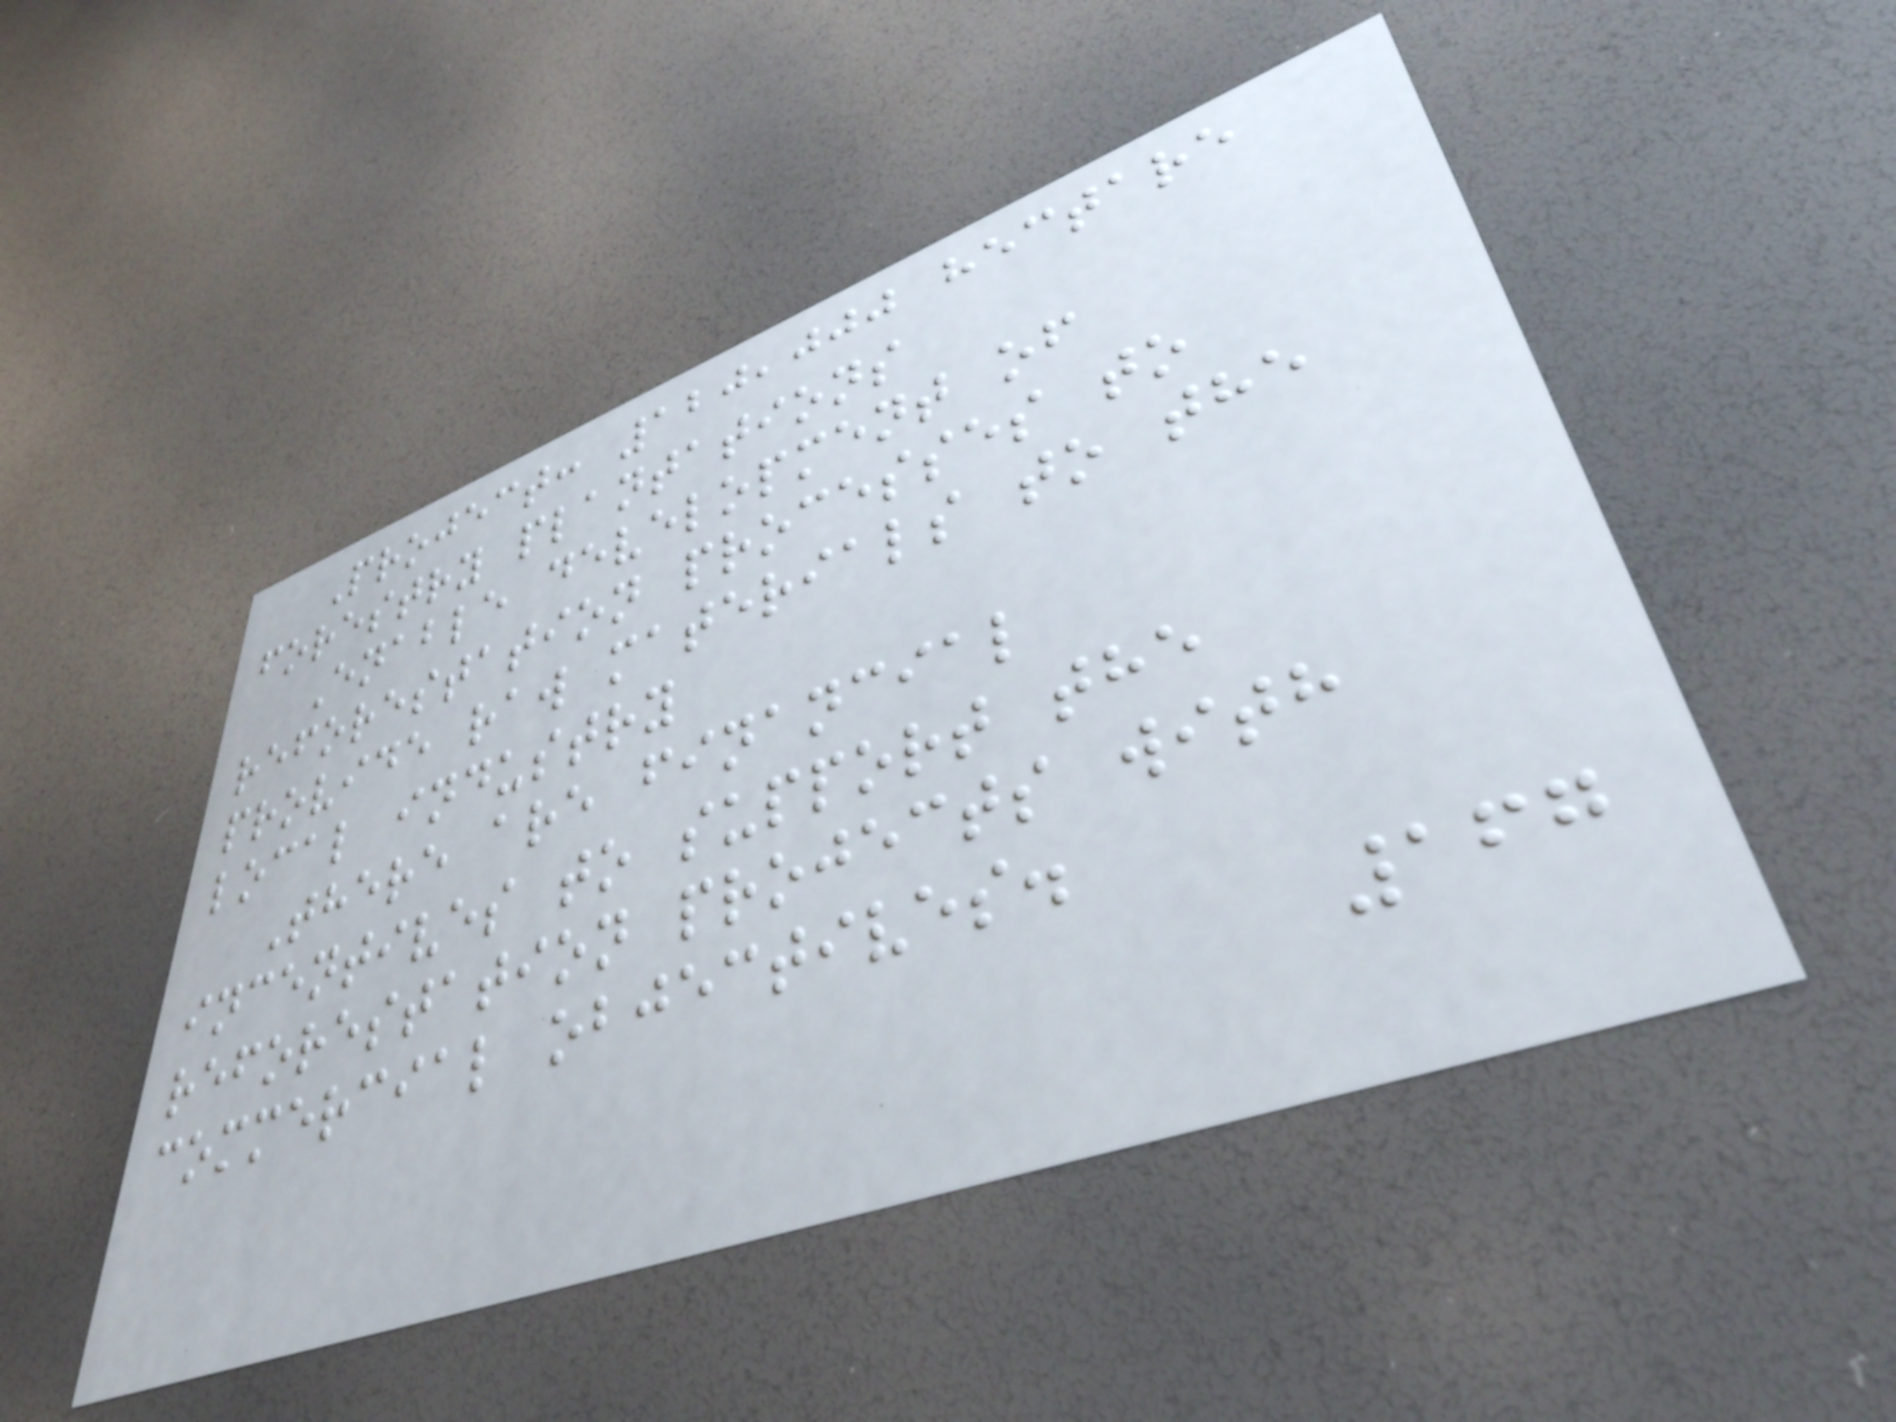Project: 120,000 hectare
forestry plantations
Enable development of
reforestation processes to
provide raw materials to the
local industry
There are financial
incentives to support the
reforestation projects with
commercial objectives.
167
